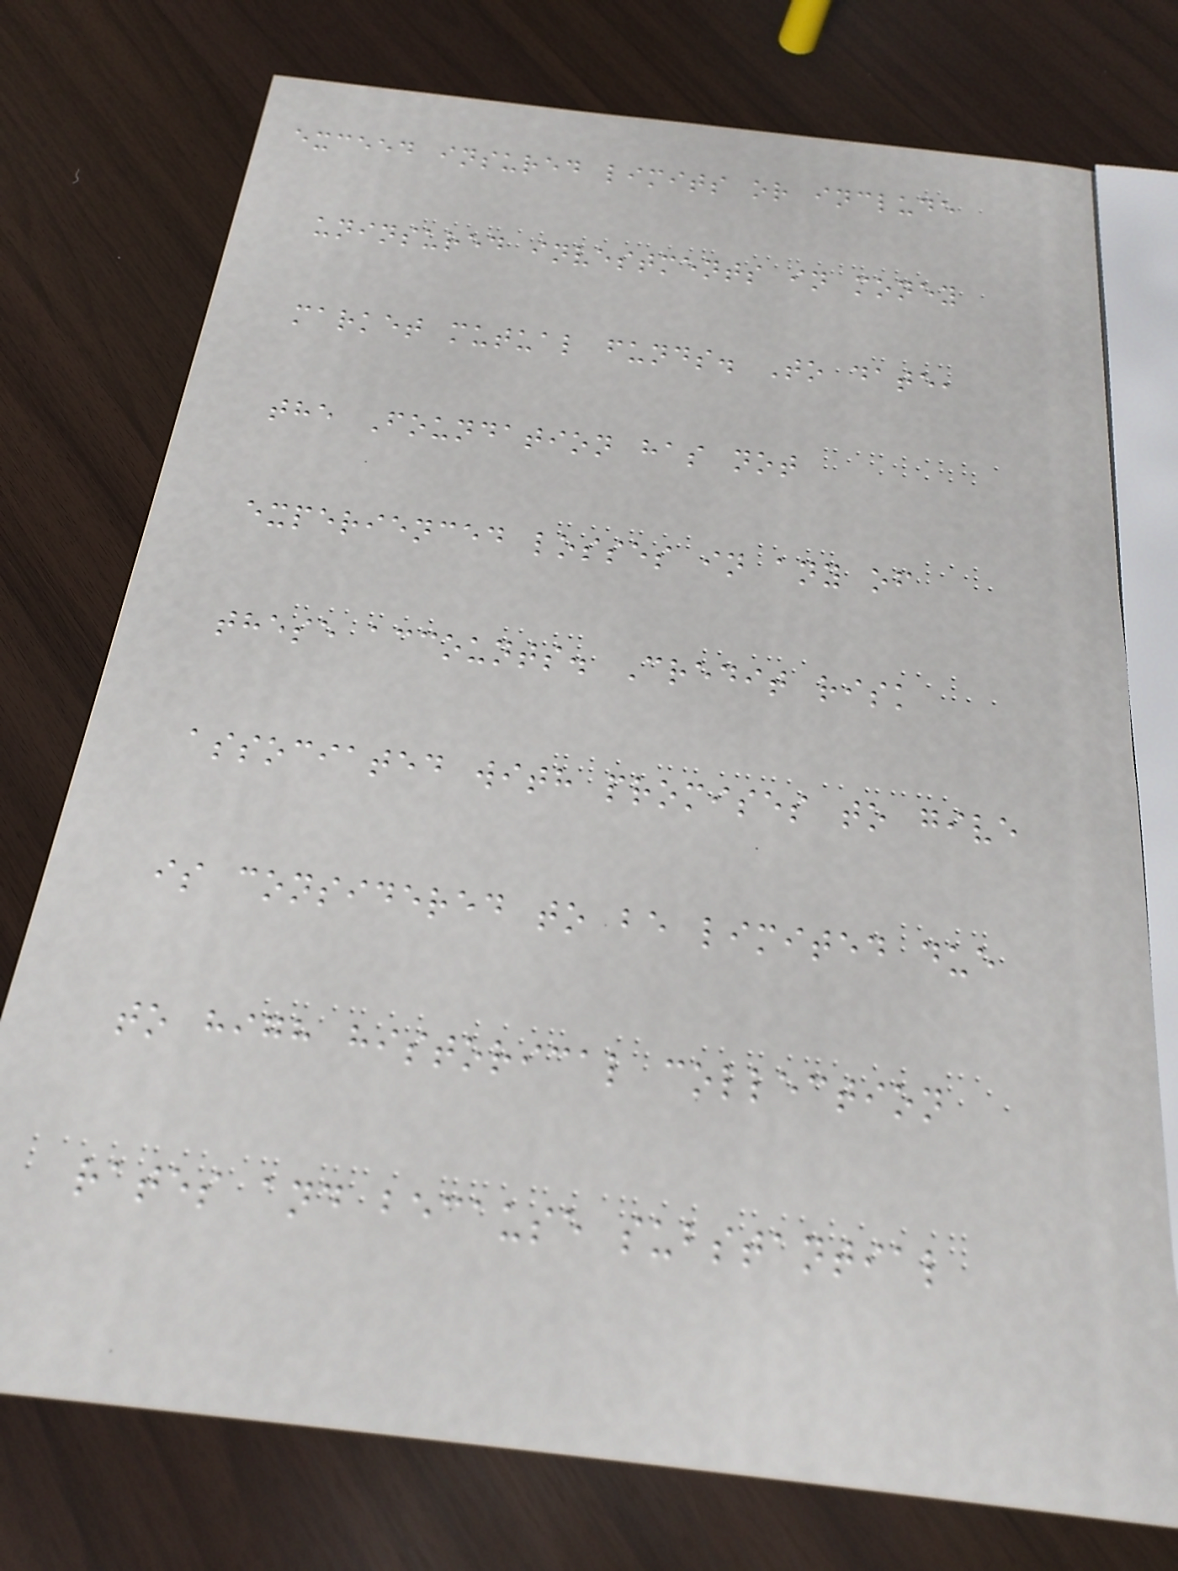exceed insured limits or include
uninsured investments in money
market mutual funds. To date,
the Foundation has not
experienced losses in any of
these accounts. Credit risk
associated with promises to give
is considered to be limited due
to high historical collection
rates and because substantial
